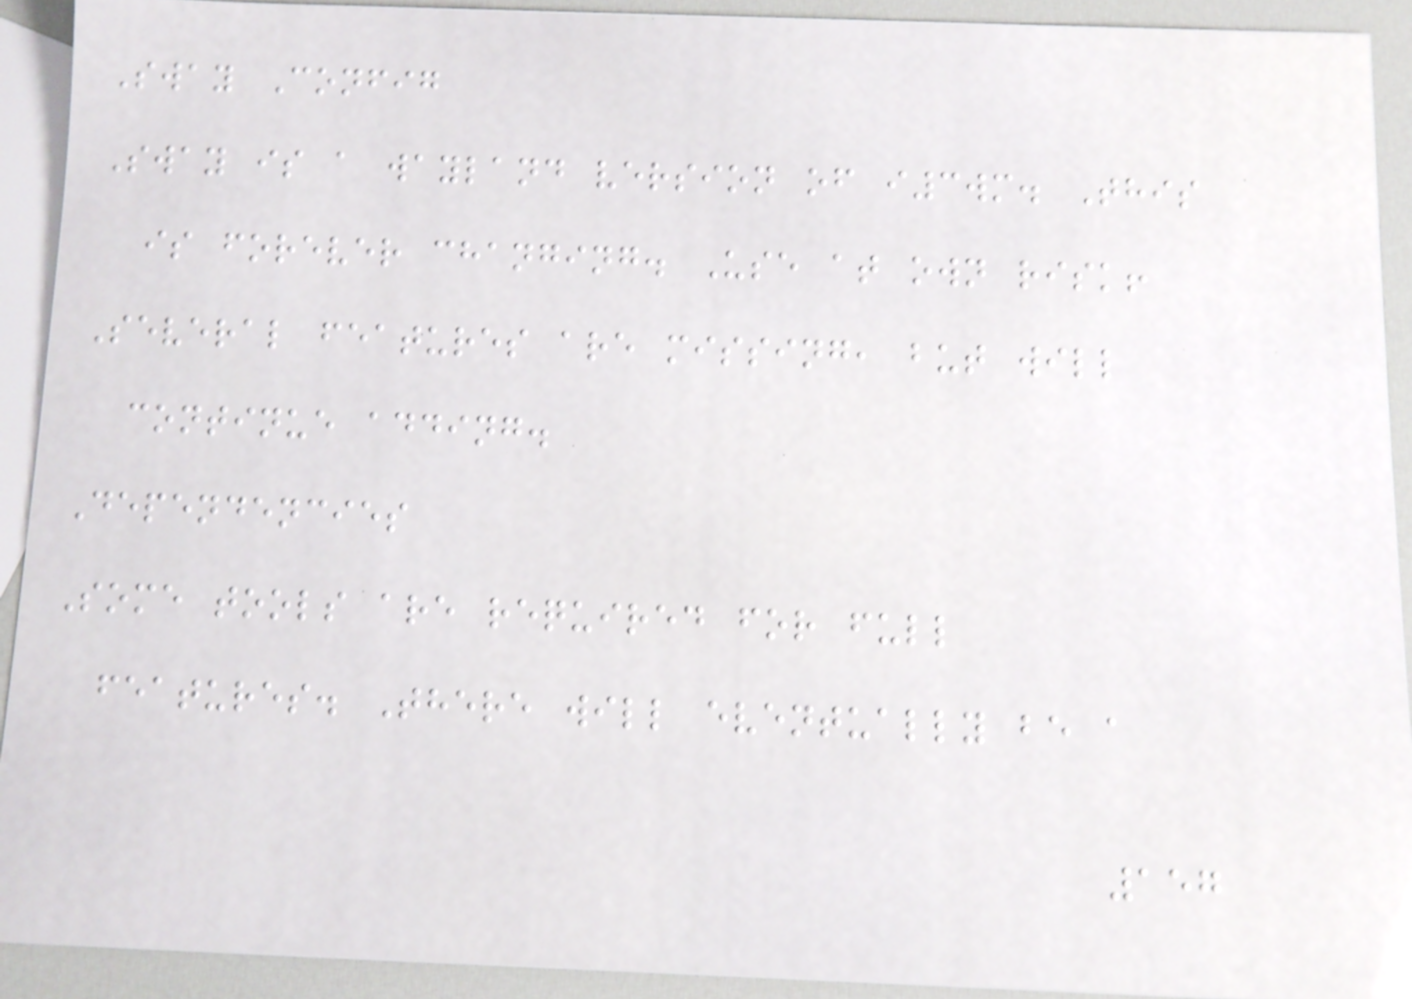Sway Config
Sway is a wayland version of i3wm. This
is forever changing. Use at own risk!
Several features are missing, but will
continue adding.
Dependencies
Some tools are required for full
features. There will eventually be a
157
